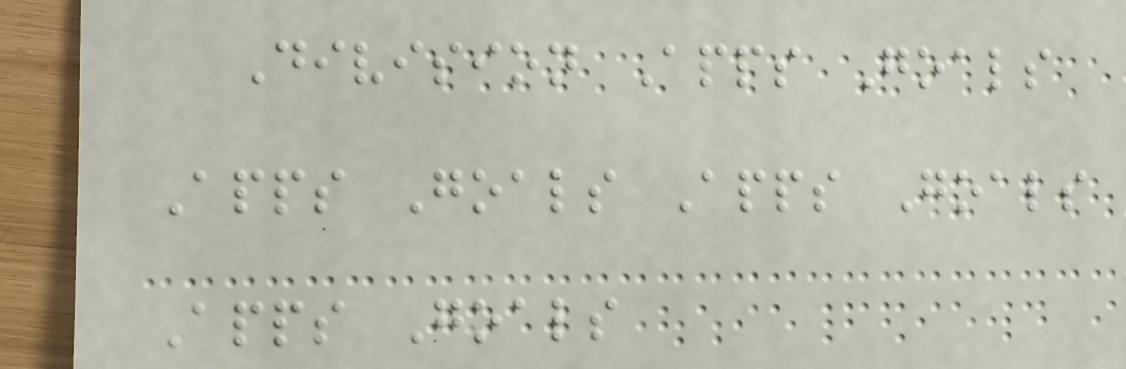Division Apps Goals
Apps Goals Apps Goals
Apps Goals
